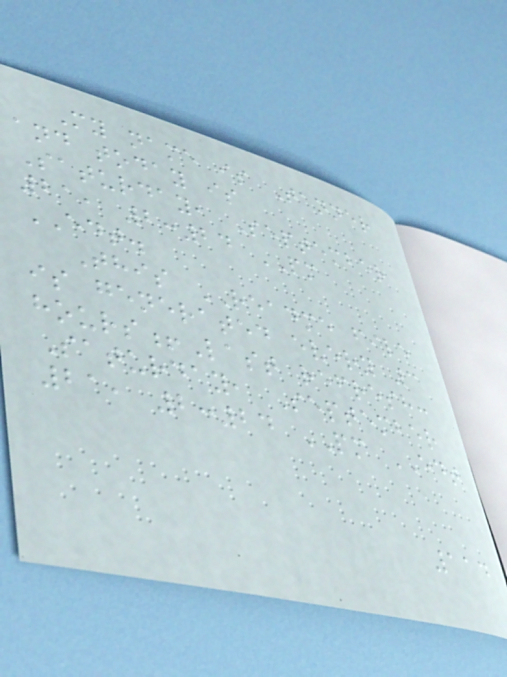My name is Tanner
and today is
Saturday, September
21, 2:24 PM
EDT.
This README file
is generated every 3
hours!Last refresh:
Saturday, September
21, 2:24 PM EDT
114
